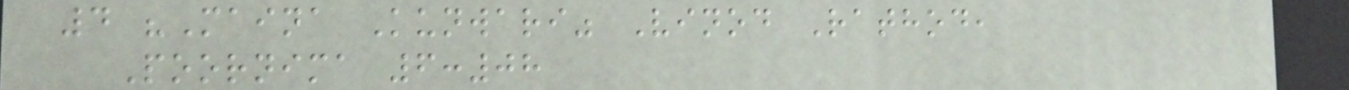4 "Maina Kunwari" Vinod Rathod,
Poornima 6:08
